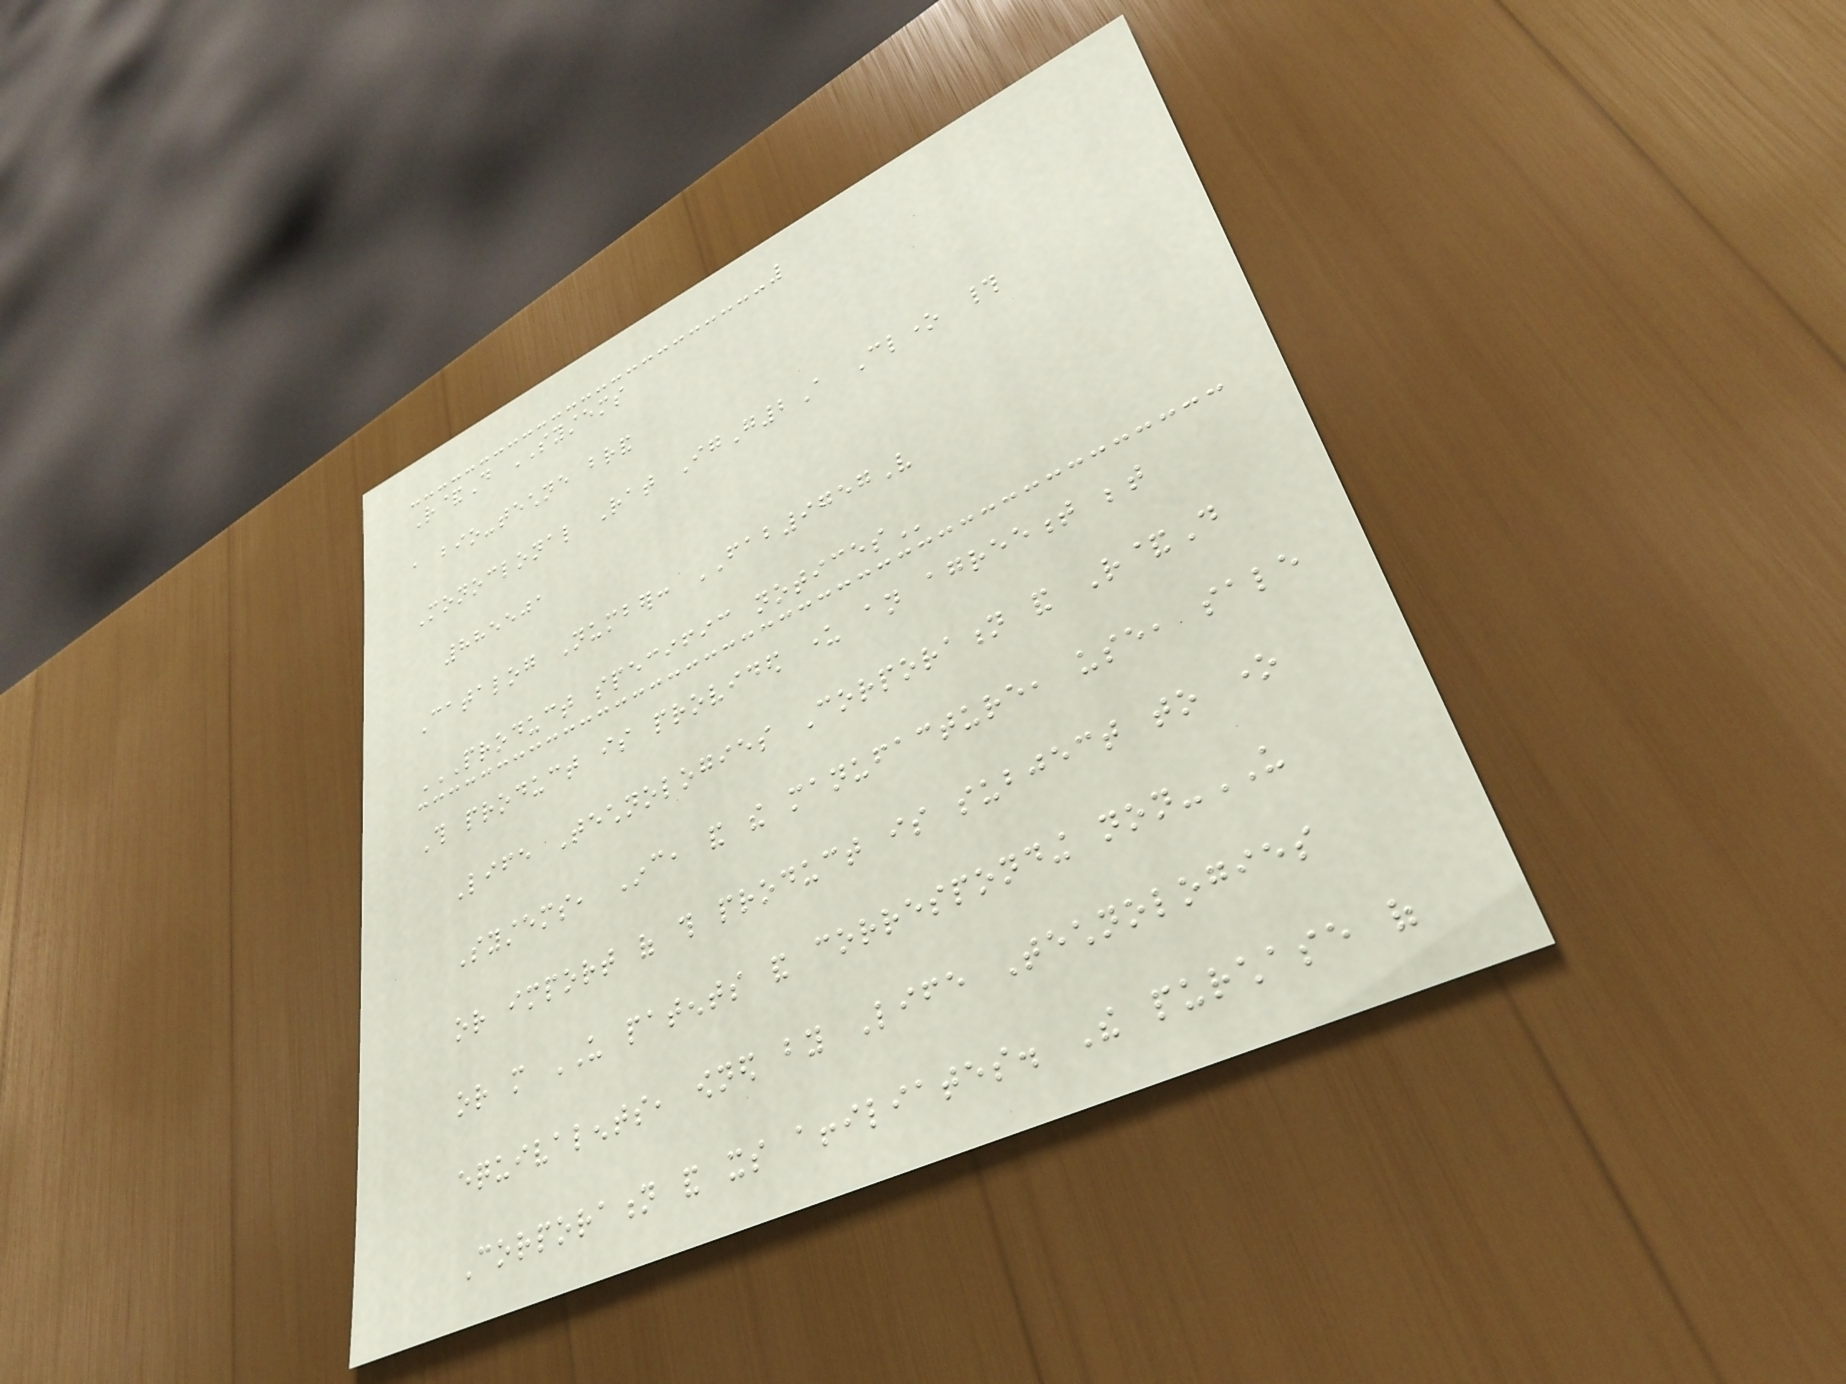R&D SYSTEMS
a bio-techne brand
Monoclonal Rat IgG2A Clone #
885501
Catalog Number: FAB9757V
PRODUCT SPECIFIC NOTICES
This product is provided under an agreement between
Life Technologies Corporation and R&D
Systems, Inc, and the manufacture, use, sale
or import of this product is subject to one
or more US patents and corresponding non-US
equivalents, owned by Life Technologies
Corporation and its affiliates. The purchase of
